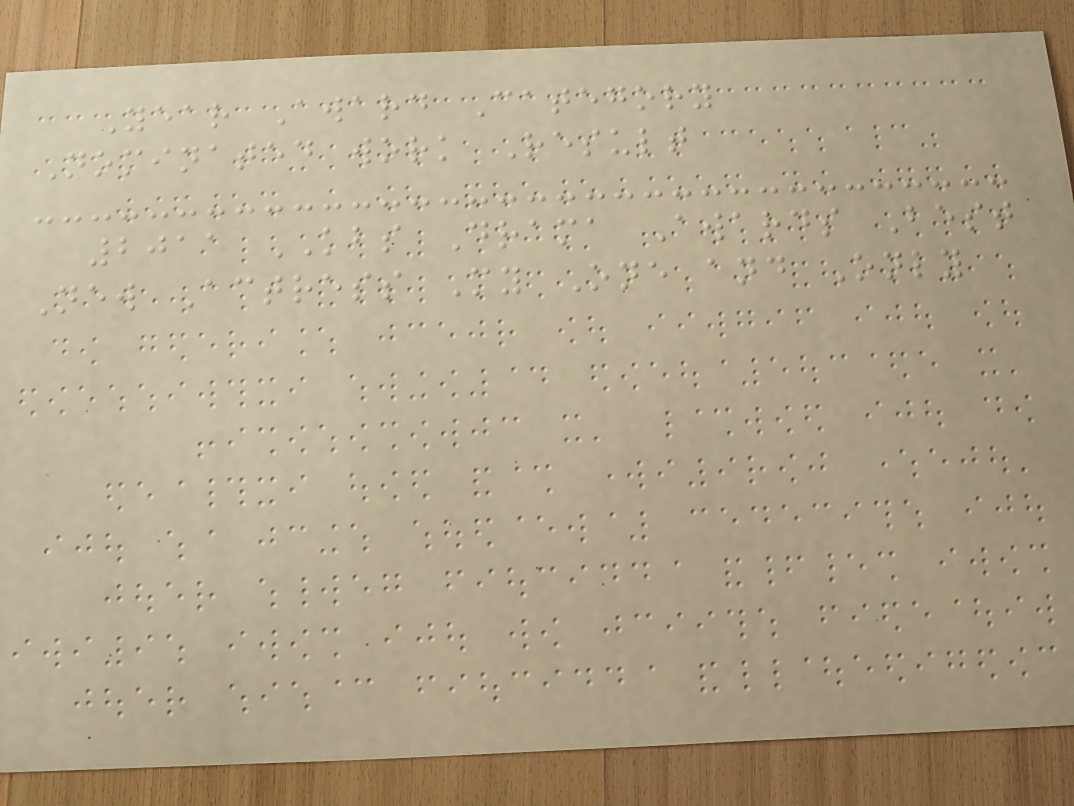Year Award Category
Nominated work Result
2011 KBS Drama Awards Best
New Actress My One and Only
